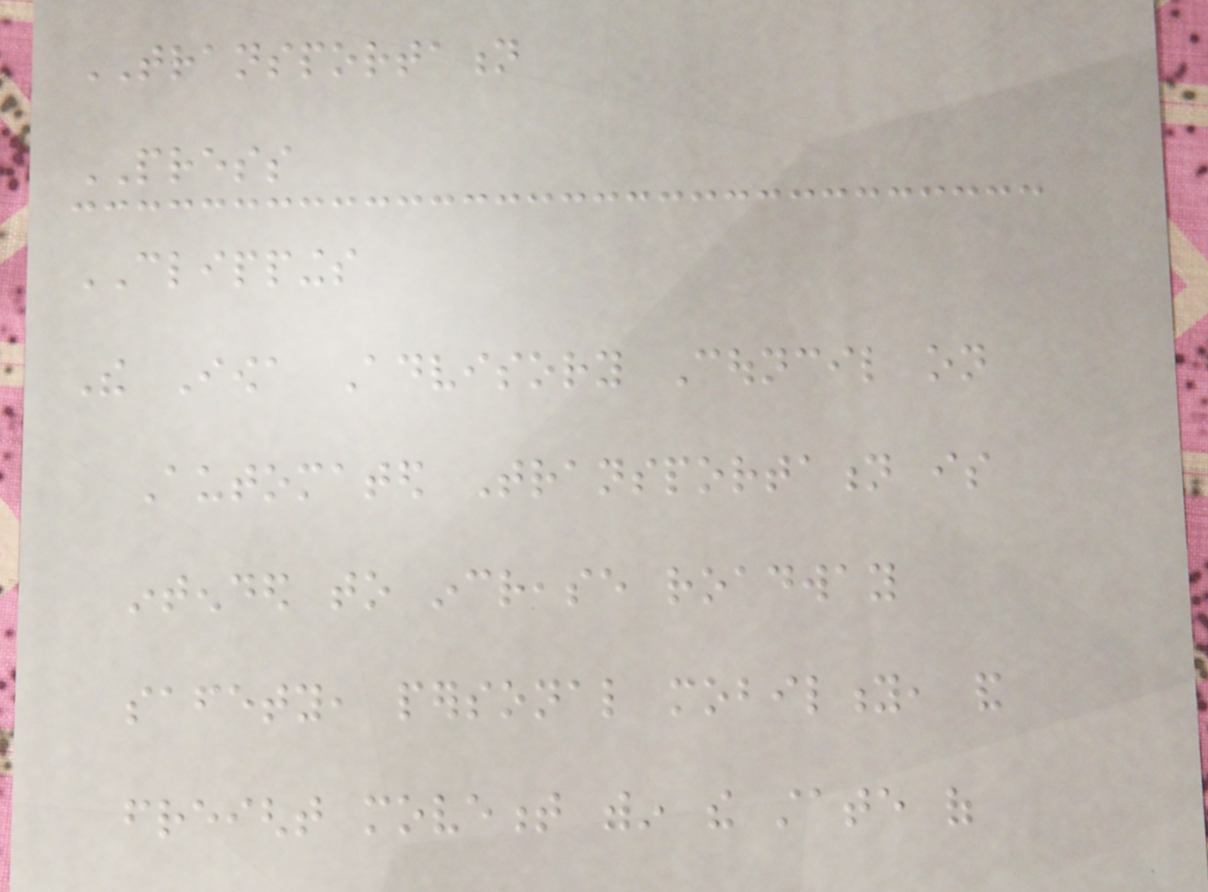TRANSPORTATION
PRESS
CLIPPINGS
The Iowa Advisory Council on
Automated Transportation is
intended to increase roadway
safety, personal mobility, and
freight movement within the state of
